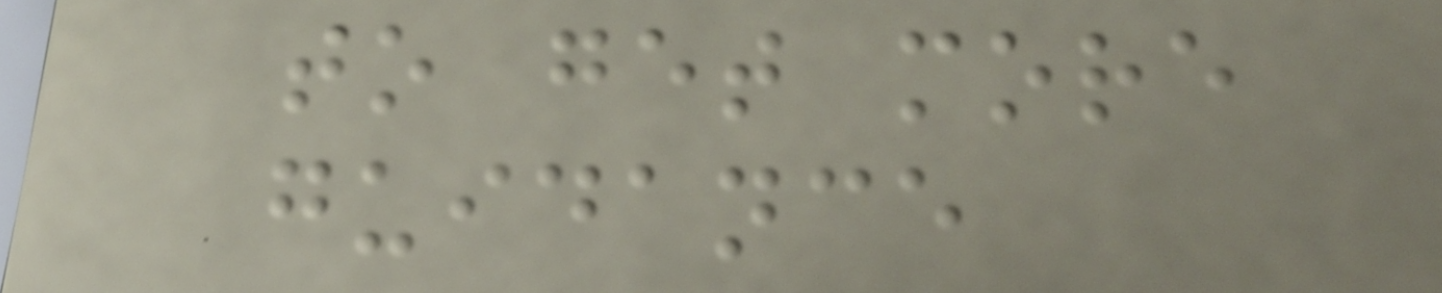to get more
guidance
